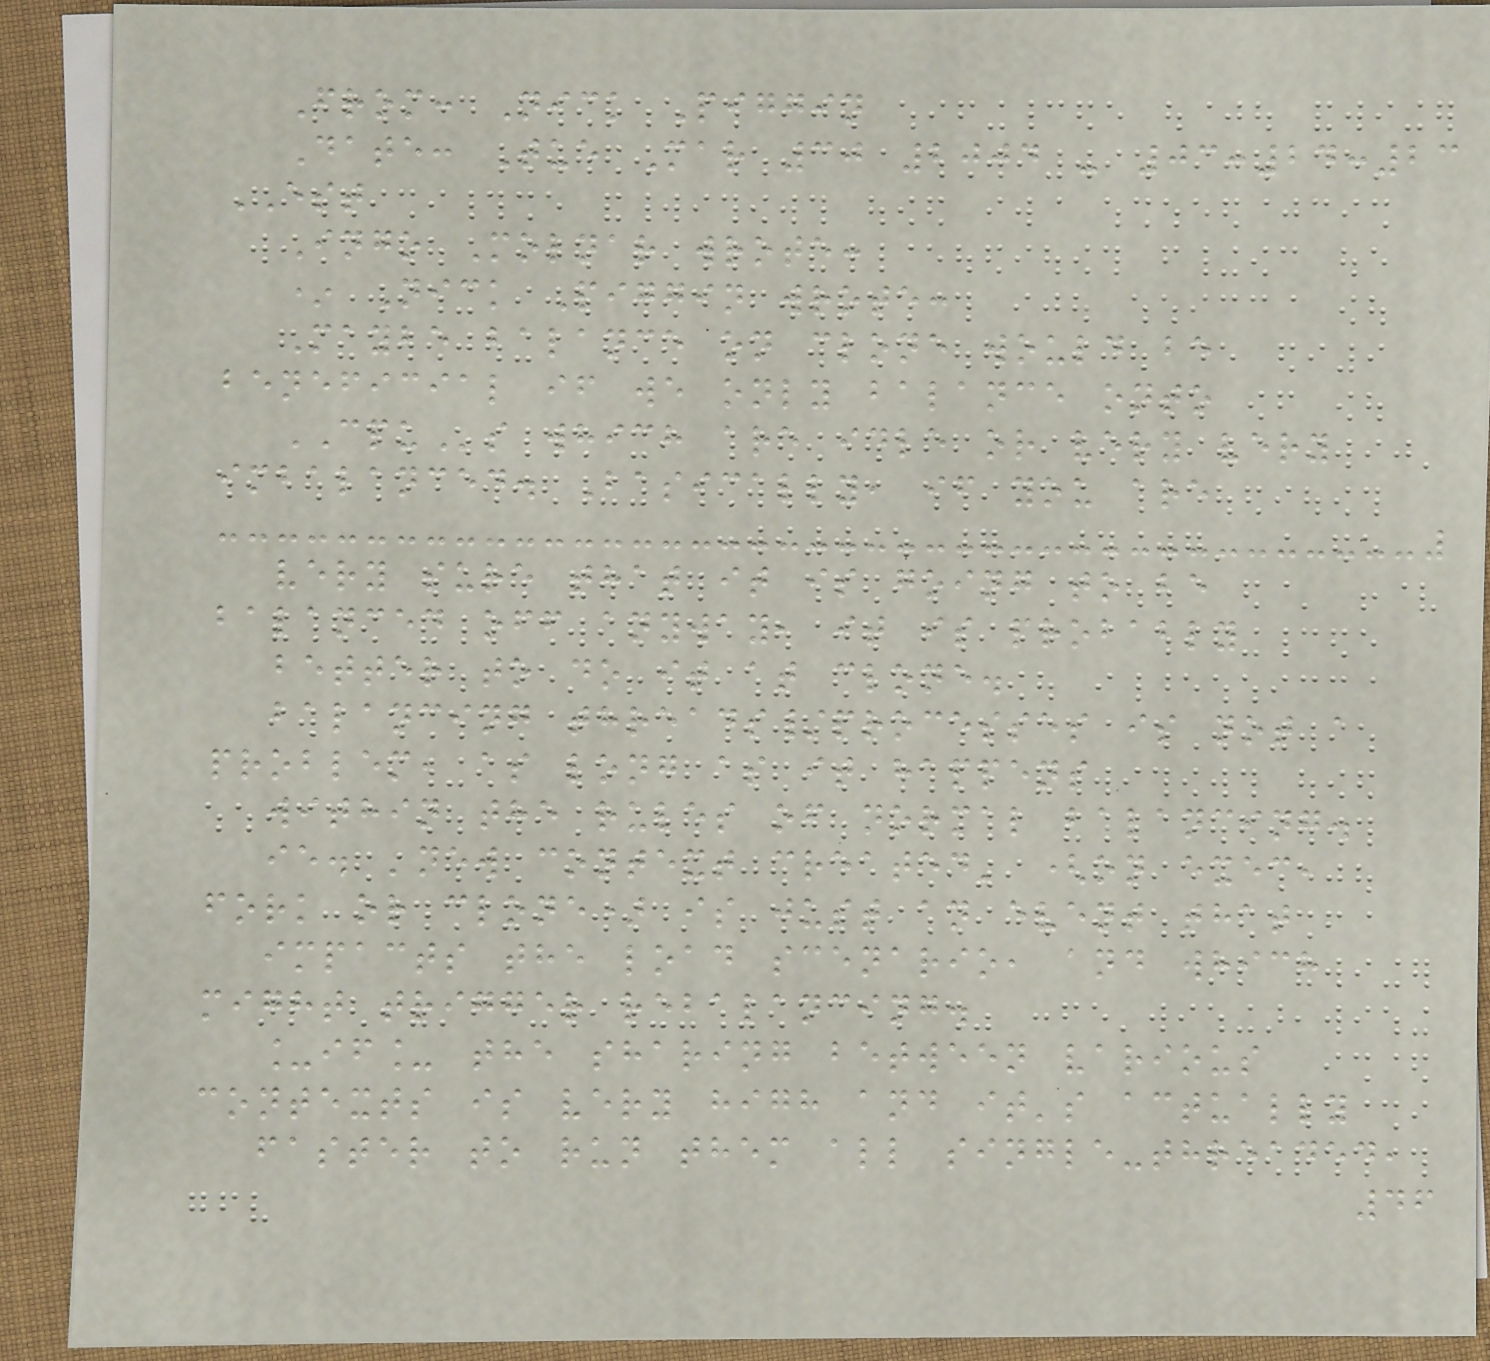From: Nick Piggin
Date: Tue Mar 30 2004 - 03:24:23
EST
Ingo Molnar wrote:
* Nick Piggin wrote:
Maybe balance on clone would be
beneficial if we only balance onto
CPUs which are idle or very very
imbalanced. Basically, if you are
very sure that it is going to be
balanced off anyway, it is probably
better to do it at clone.
balancing threads/processes is not a
problem, as long as it happens
within the rules of normal balancing.
ie. 'new context created' (on exec,
fork or clone) is just an event that
impacts the load scenario, and which
might trigger rebalancing.
_if_ the sharing between various
contexts is very high and it's actually
faster to run them all single-threaded,
46
